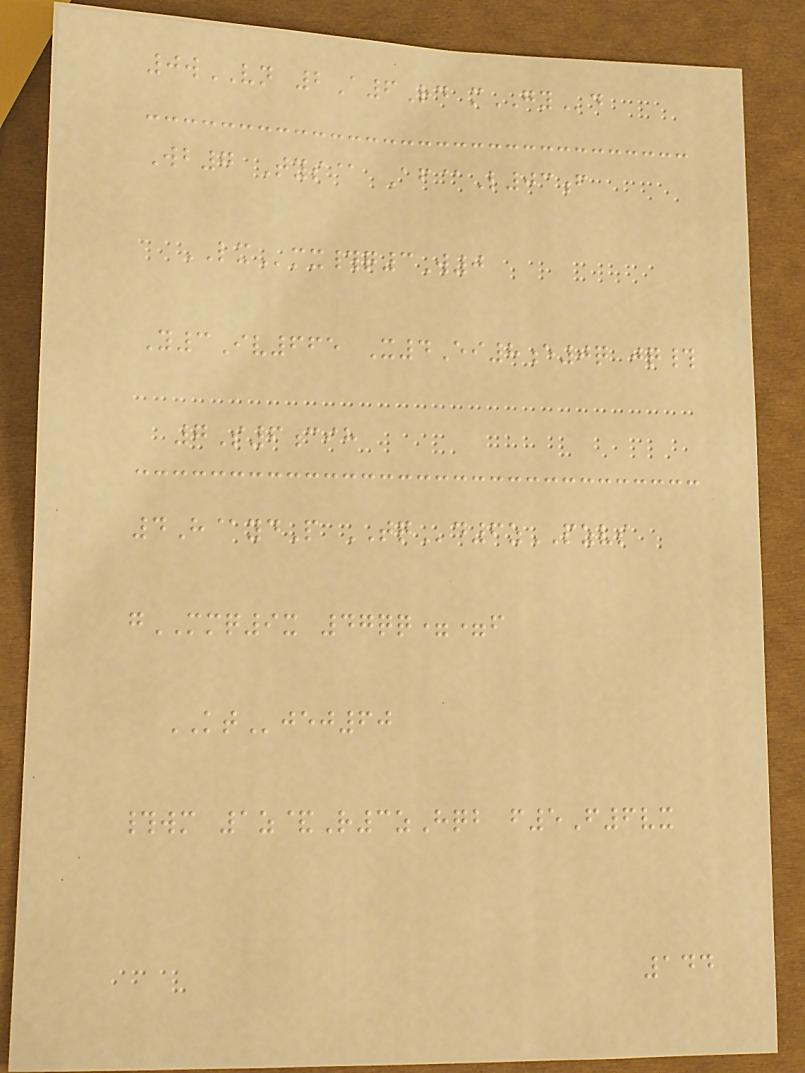0wVN 2A6Rd mGYd
Wb7 Tys@ Af@L03f
LXmx#q3W0
Y3Iv665 X4Ei8e0q jq#
7S6cih
4H@ydP TQd6zPZVS
gMMQ9x 47qq==f
KTjej60
#wm 1z&R3zHqb f5F6vx
144
